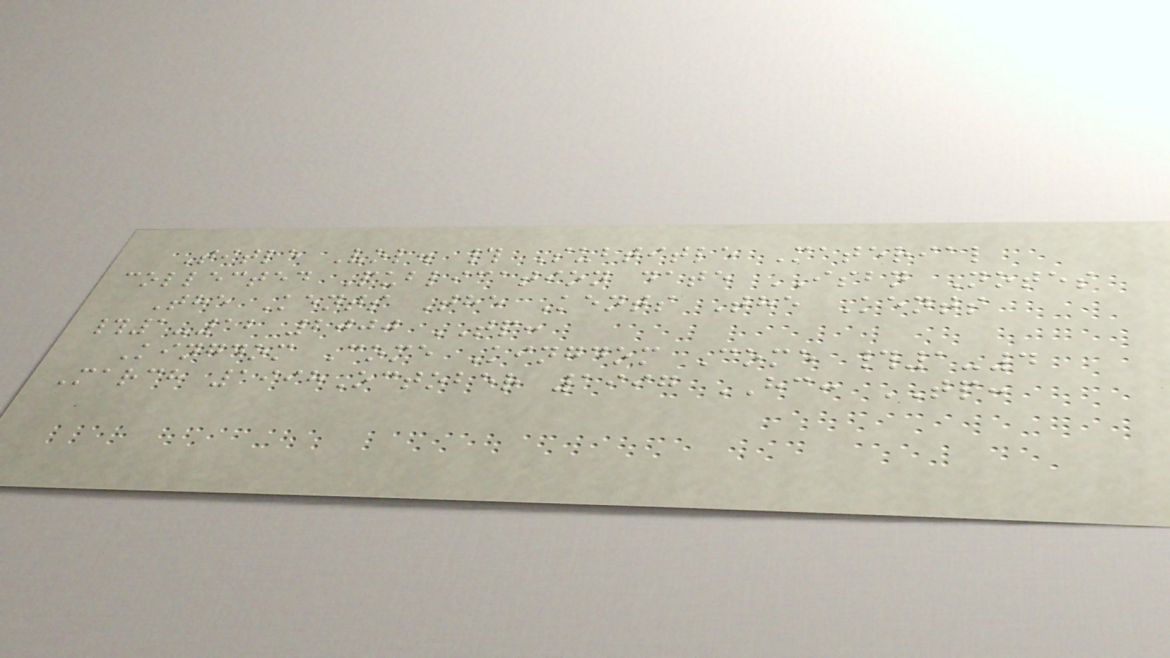Title Vol. # Subtitle Material
collected Publication date ISBN Notes
The Kents The Kents The Kents
#1-12 2000 TP:
Kingdom Come Kingdom Come #1-4
March 1998October 1997 HC: TP:
